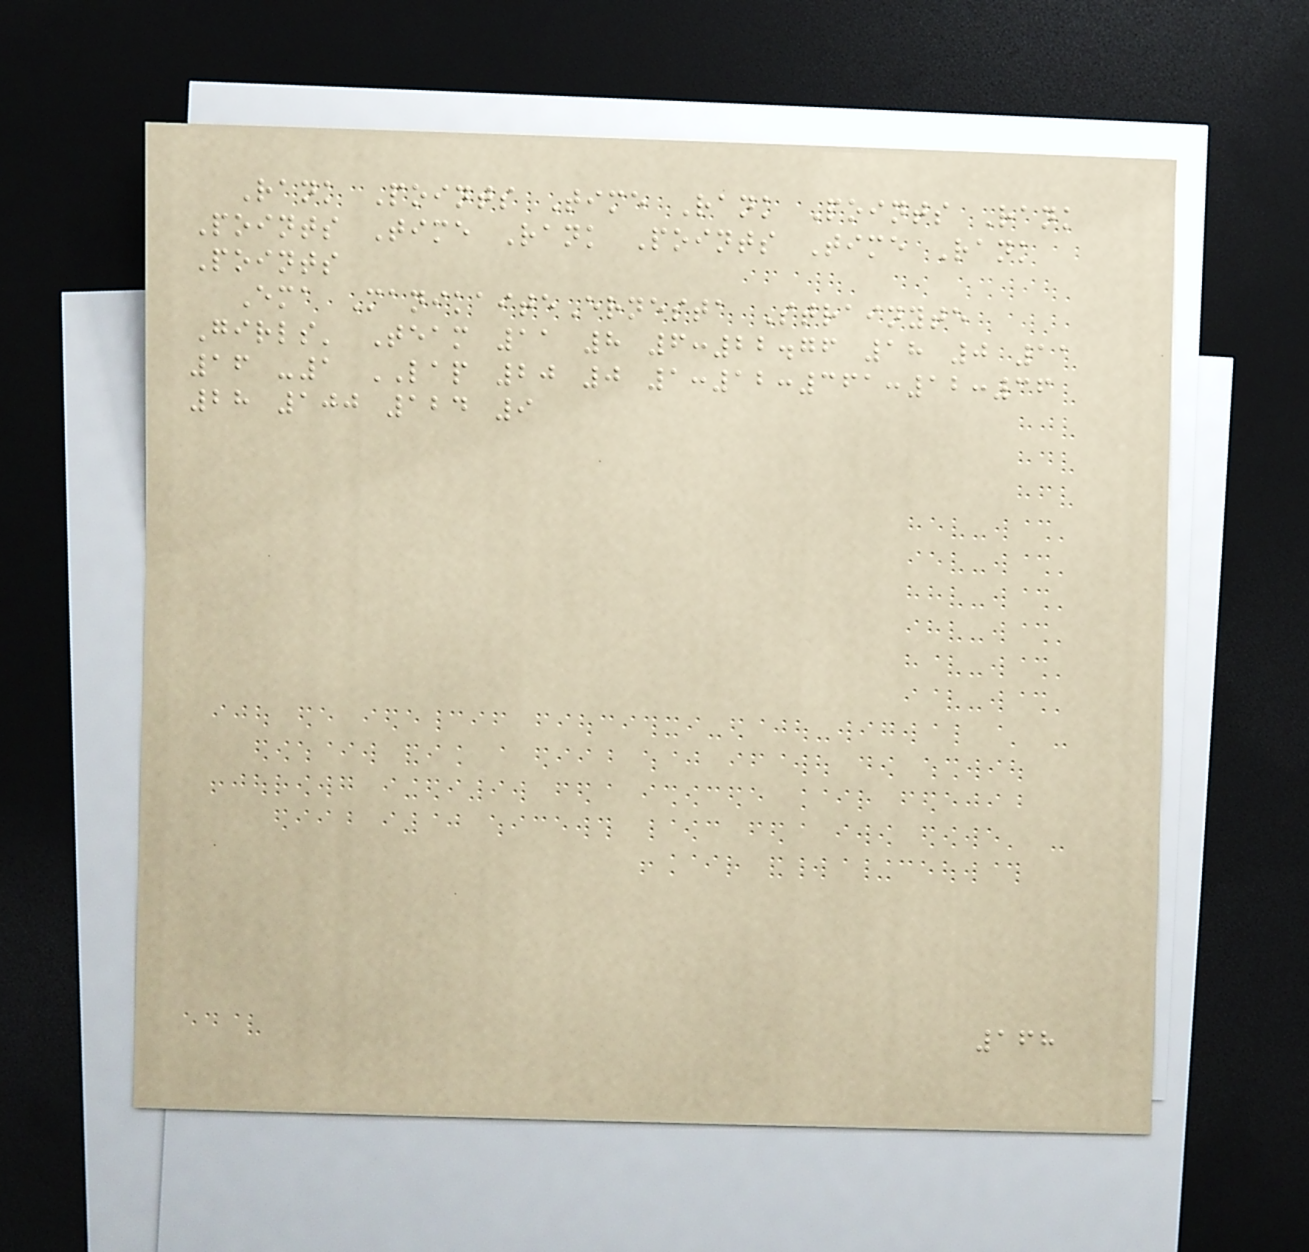Rank Points Time Rank Points Rank
Points Time Rank Points Time Rank
Points
Ema ManikaiteErnesta Strainyte
Girls' Team 11 8 6:22.76 18 0 11
16 -1 LAP 20 0 1:12:361:12:36
28 100 124 9
168
